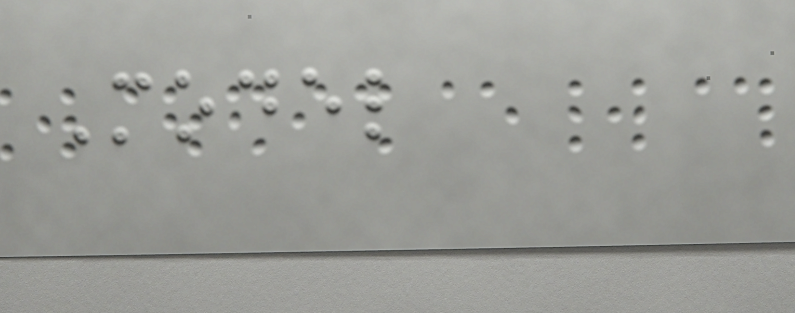Model
